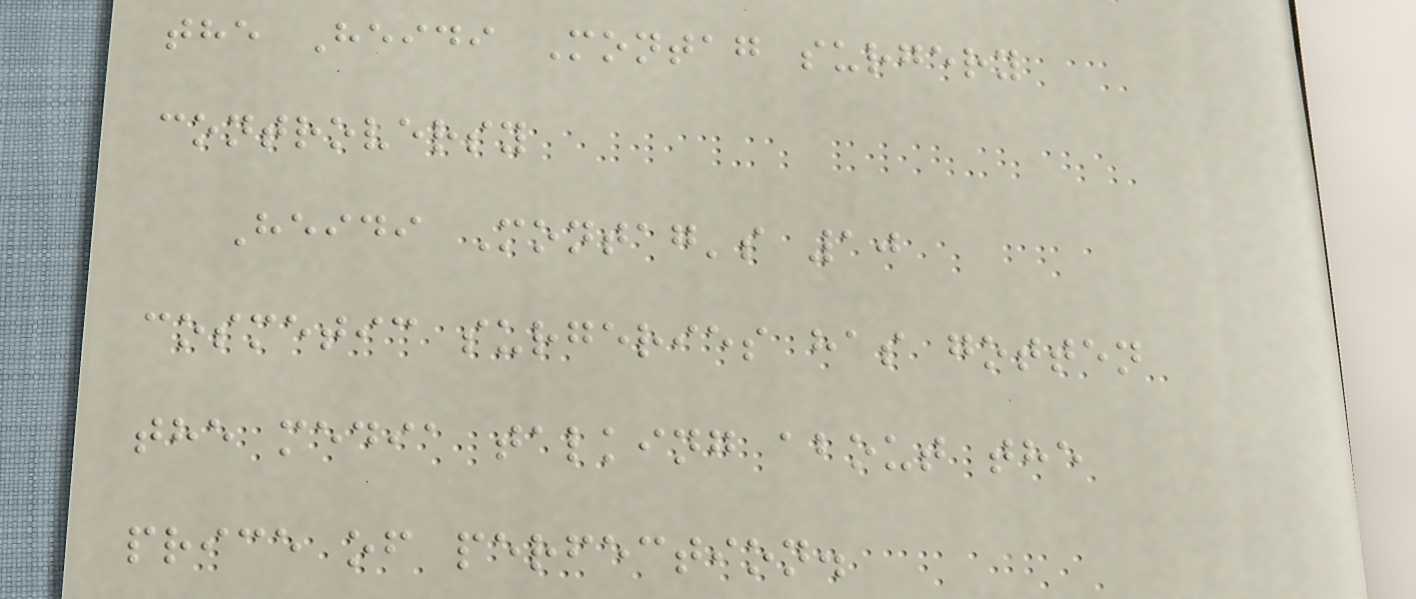the Heidi Montag surgery
controversy
Heidi Montag's 10
cosmetic surgeries has gotten
the media talking about the
price of perfection.
